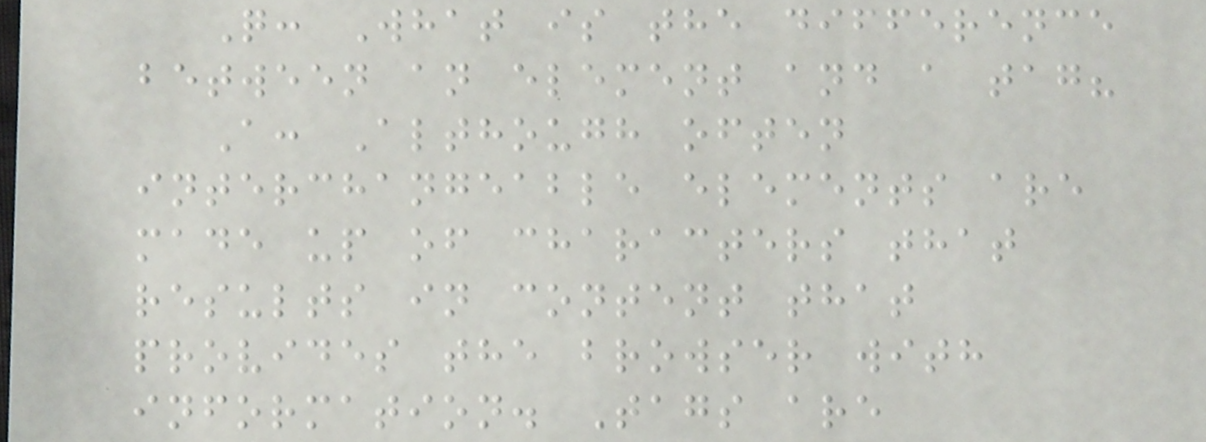Q: What is the difference
between an element and a tag?
A: Although often
interchangeable elements are
made up of characters that
results in content that
provides the browser with
information. Tags are
